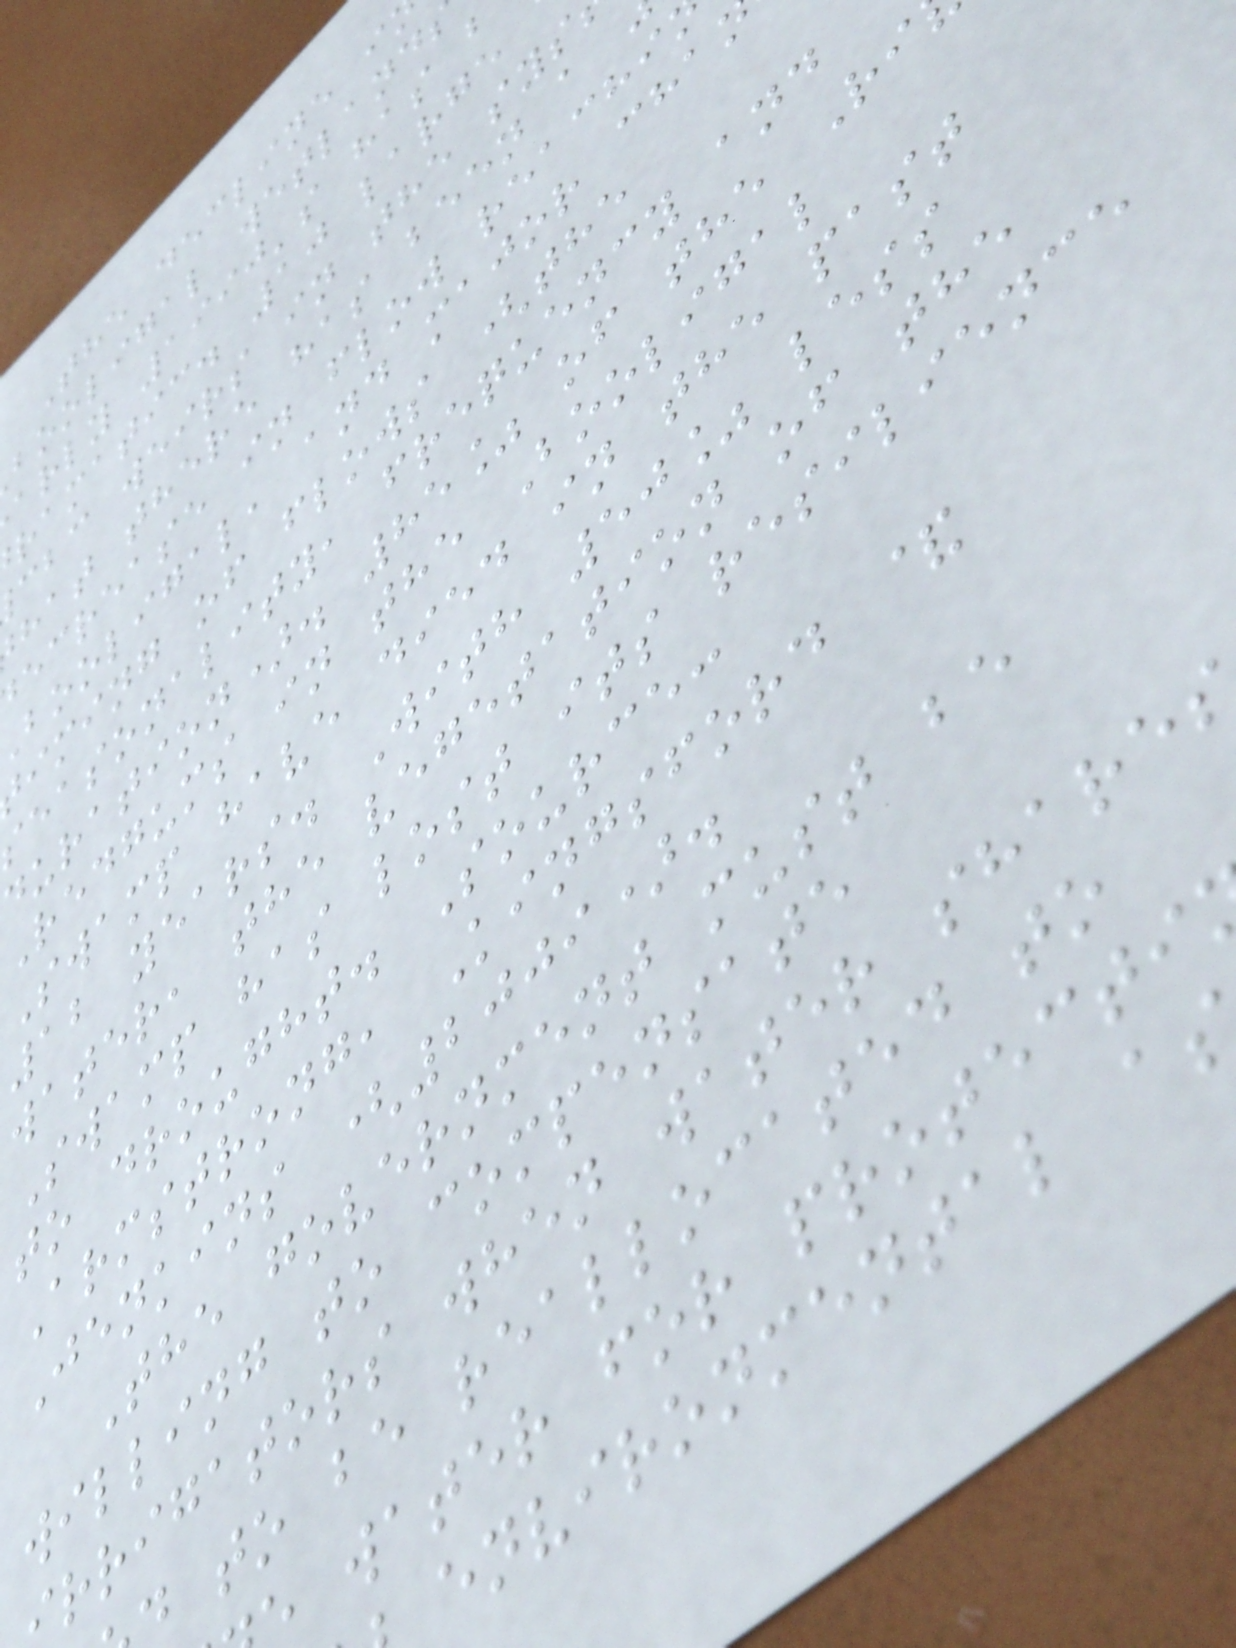The decline i
booligal wetland
arly 1990's has b
ramatic. 10 large
cbc weirs in the sys
hat there has been a
ecrease in flow reachi
booligal, and major cha
iming of flows (the
easonality, frequency and
duration). 85% of the Ri
Redgums in the Booligal
Swamp have died in the past
12 years. With 50% less
water, the vegetation of the
Swamp has lost its resilience
to drought. Source:
Armstrong, Kingsford &
Jenkins (2009).
The government must be
willing to compensate
rrigators when water share
to be reallocated to
water for protecti
environmental a
